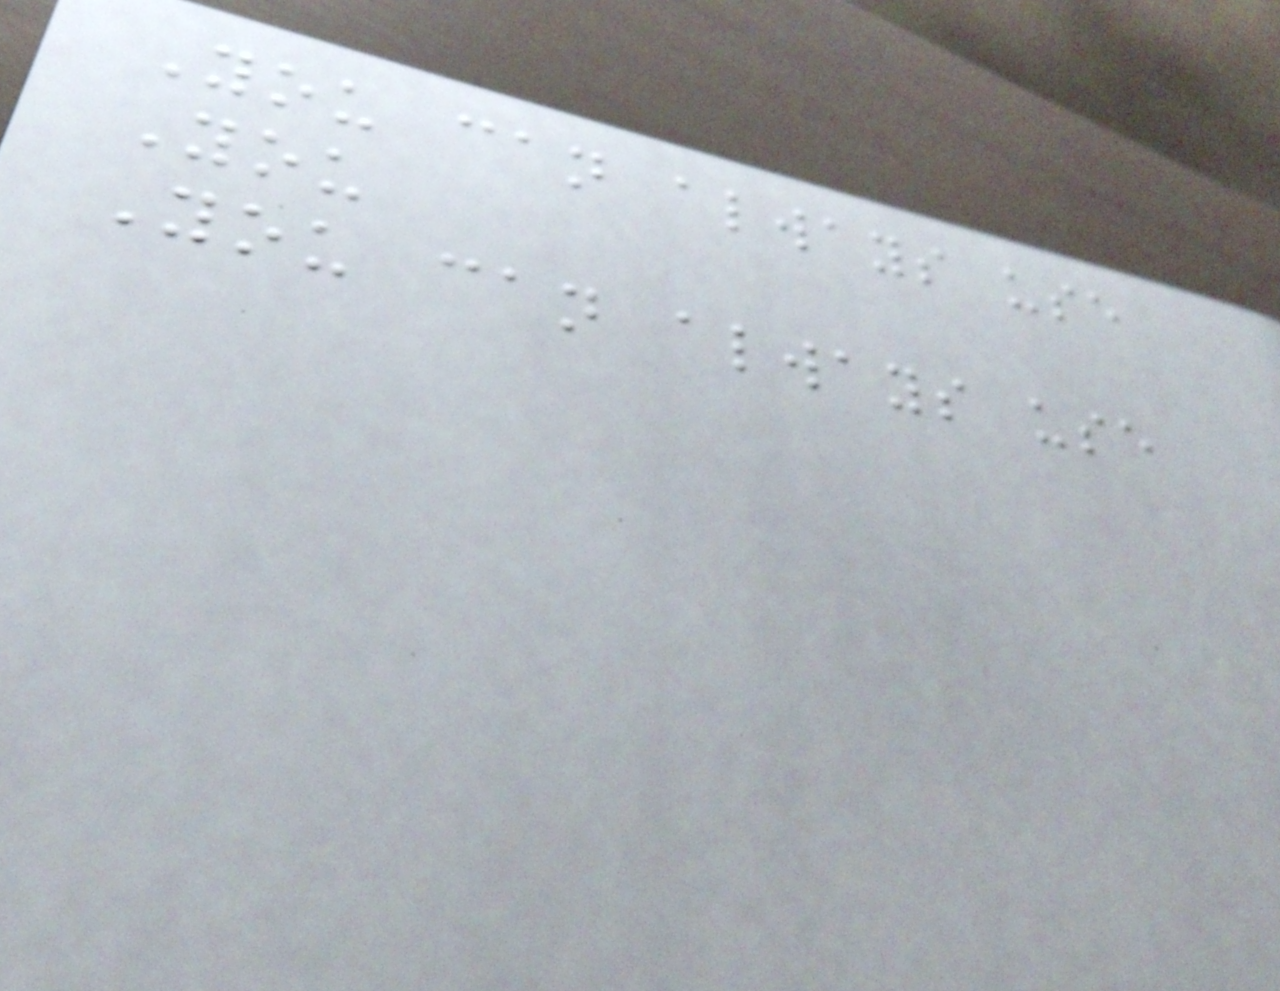You can always use
You
You can always use
